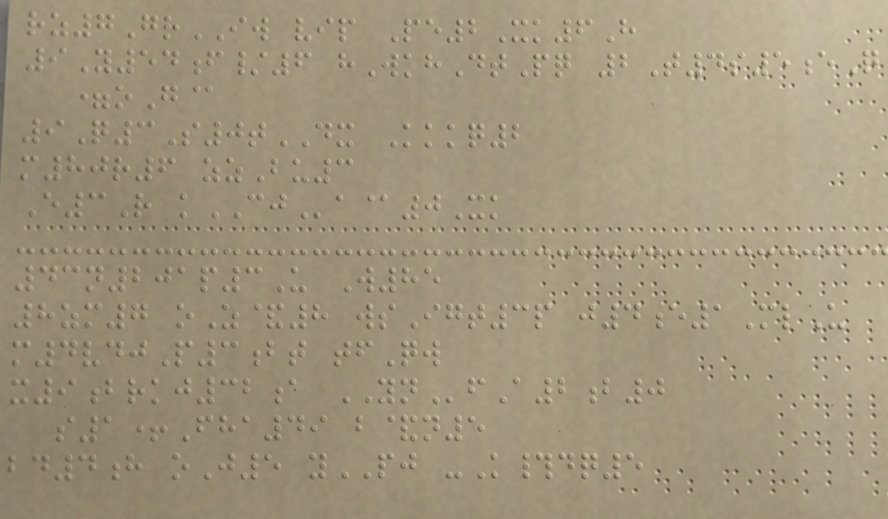rz7GrIW vip Pe2Xk6H
9Y54f/6 hWkhDtPq 2T4s5eQ
=oG@
9Q3S0tDX Kkkq2
m80r6 zzBu3
E3R kCJa@0Xk
43n201p3U W85
8zm7 oZ&8 wsIgt3p j4e1MlU
m4vdjP3bt tfQw
x9brkj32a YNfA2b0
s1+Fha49 b&n5
bd4h oJ5 yPJ -K#dq5
